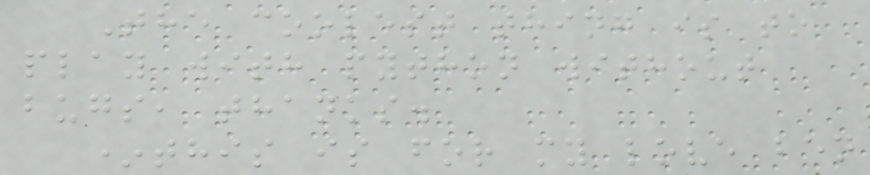The coolest thing is to
play with python without
bugs, thanks.
*this is for my love ben
